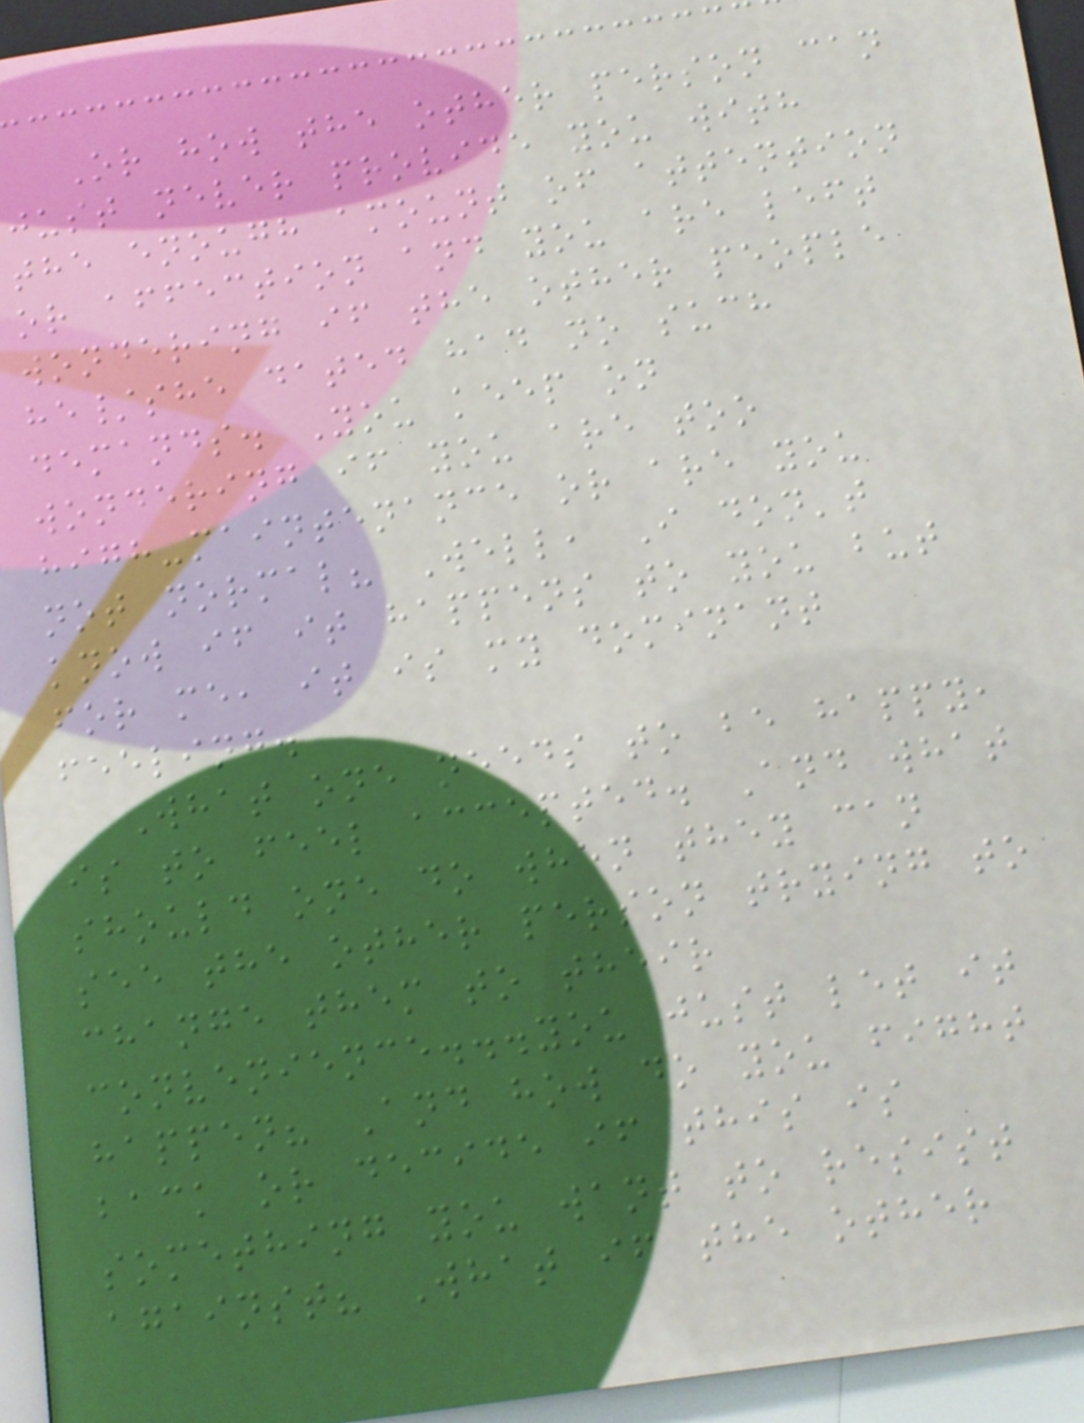Or how the other person can
just never provide you with
the enough amount of attention
or affection and you are left
wondering if the other people
he/she dated had no such
demands. You keep on
wondering if you are too
high-maintenance or are you
not normal? Well, I don't
know if it happens to you but
for me, it is my dominant
feeling.
What one needs to be happy,
is to feel accepted. And what
should one do when they can
see the other person trying to
change them to their
convenience...you just let it
happen? And how do you fight
back or decide if this is
something you want to resist
against? What if the other
